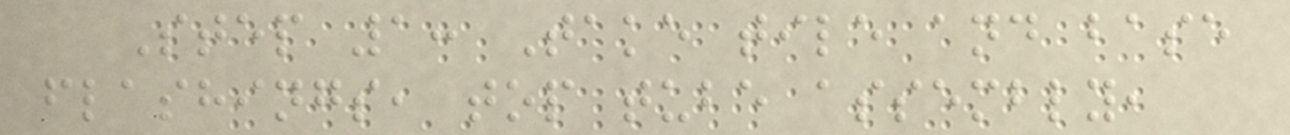Step 1: Take tile and base
flashings, top tube assembly,
